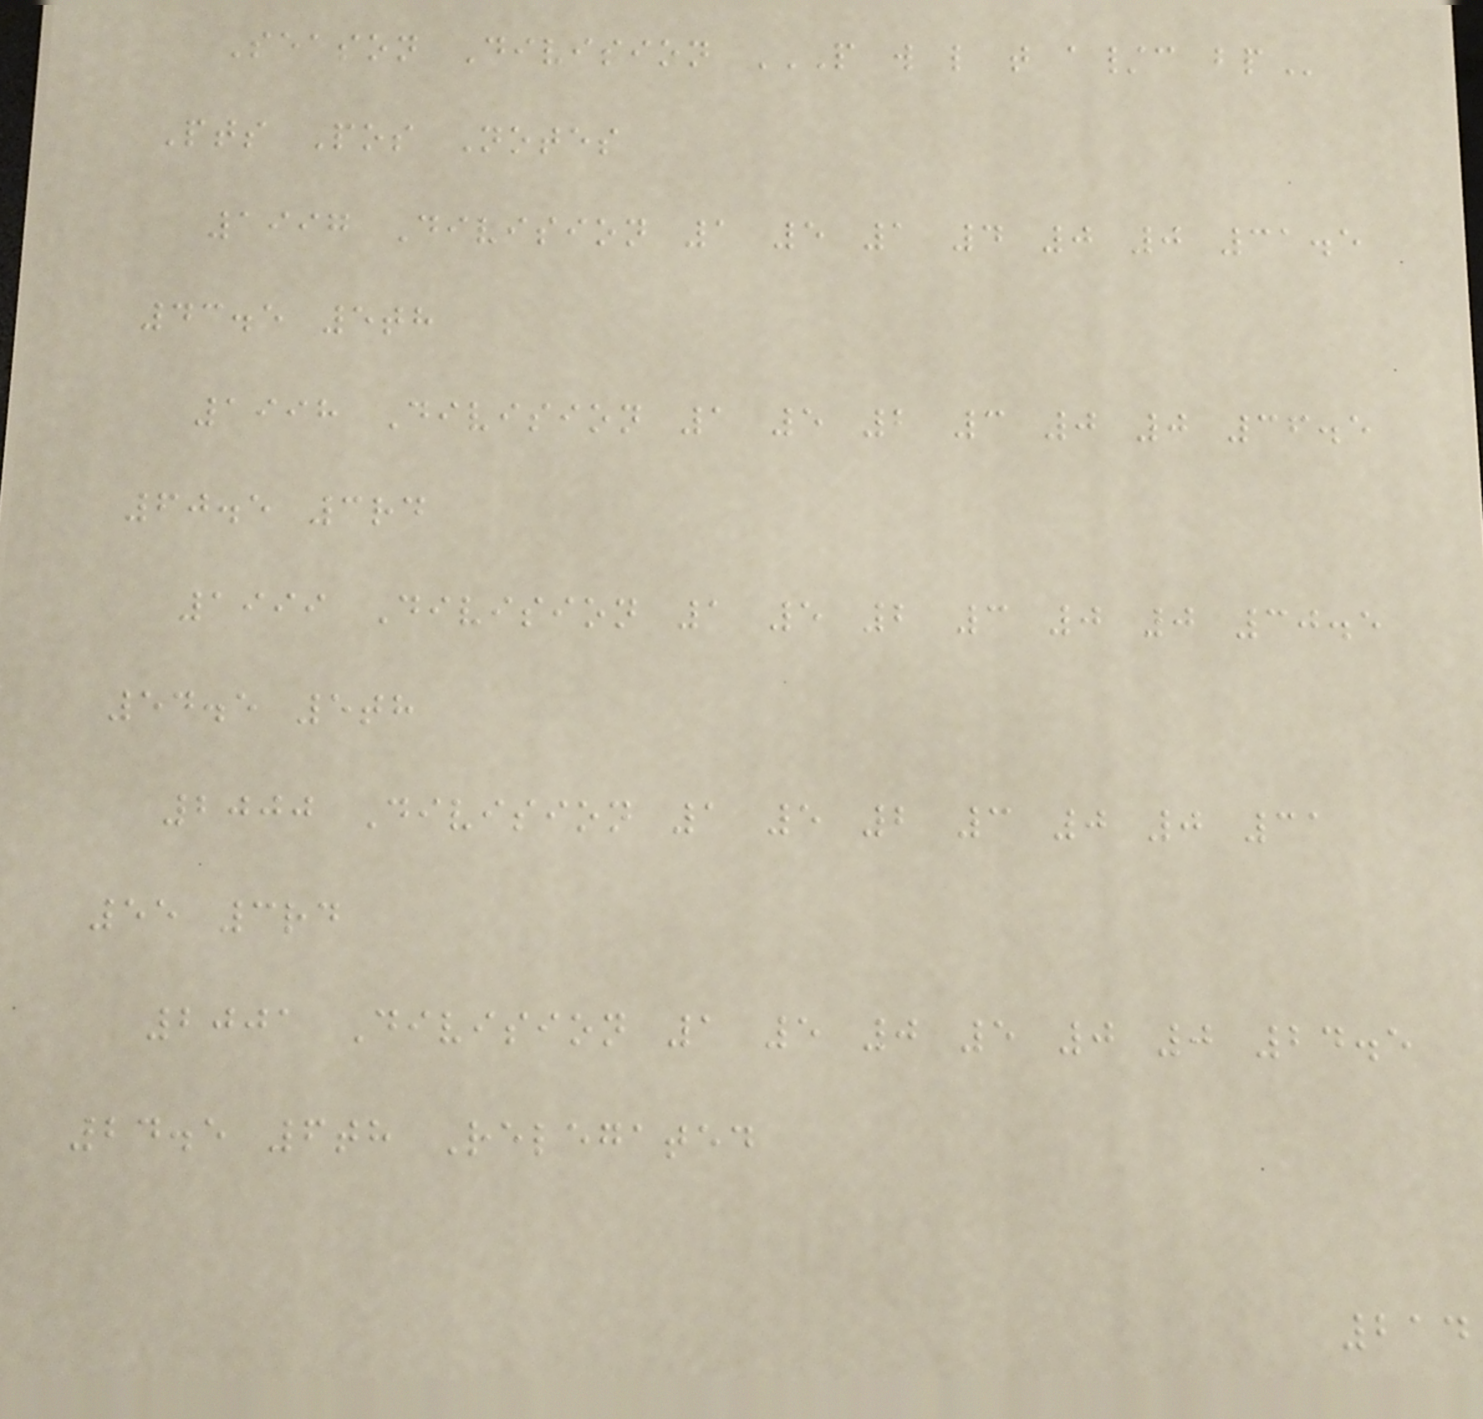Season Division P W L T A/C BP
Pts Pos Notes
1997 Division 1 5 1 4 0 0 31.5
43.5 5th
1998 Division 1 5 2 3 0 0 36.5
60.5 3rd
1999 Division 1 5 2 3 0 0 30.5
54.5 5th
2000 Division 1 5 2 3 0 0 31
55 3rd
2001 Division 1 5 0 5 0 0 24.5
24.5 6th Relegated
214
